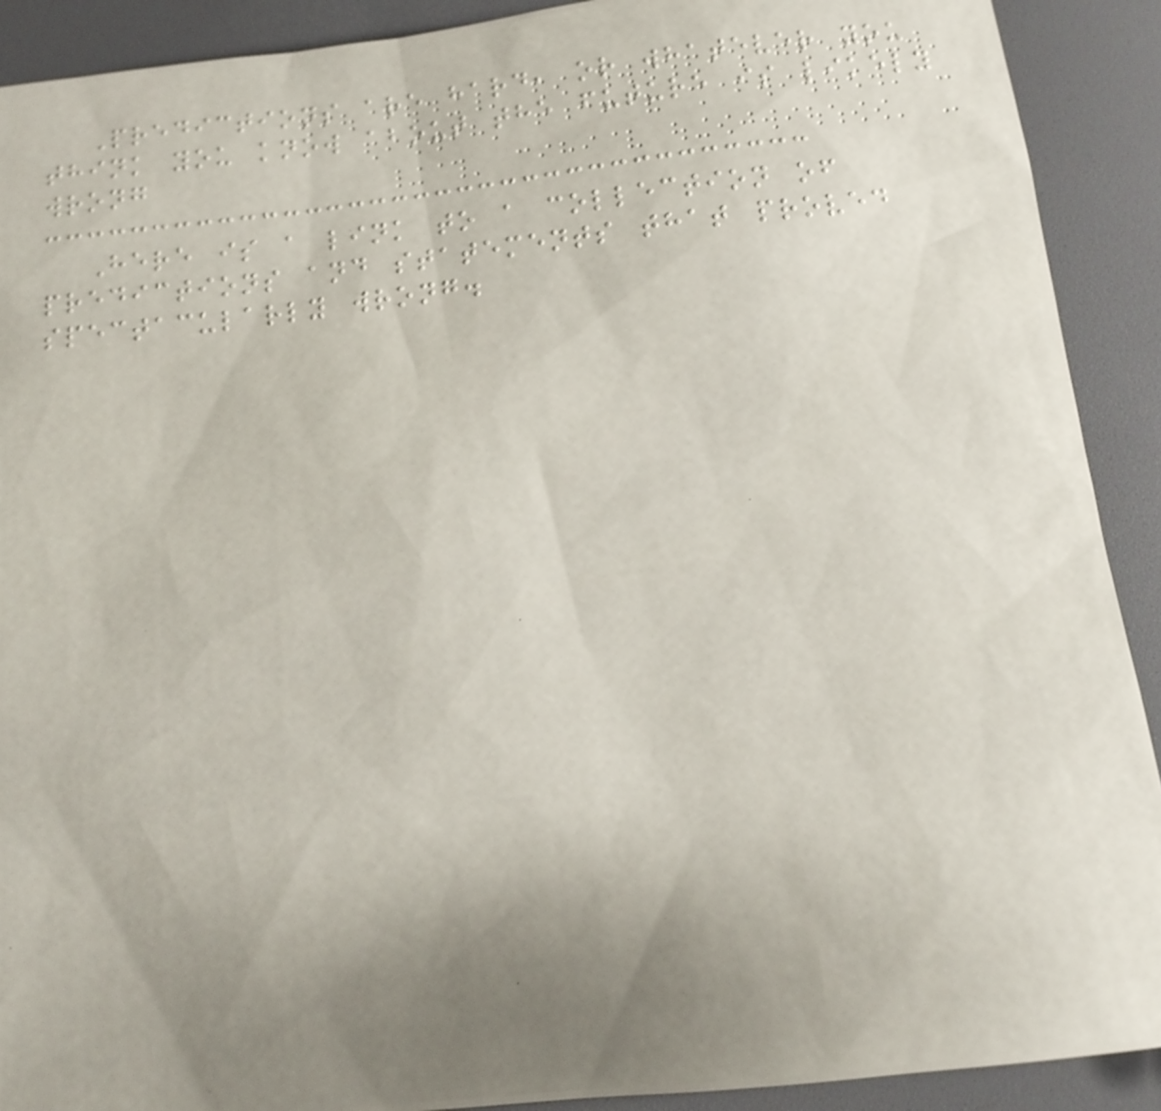Predictions are hard, or whatever you
think you know about the future is likely
wrong
Here is a link to a collection of
predictions and statements that proved
spectacularly wrong.
